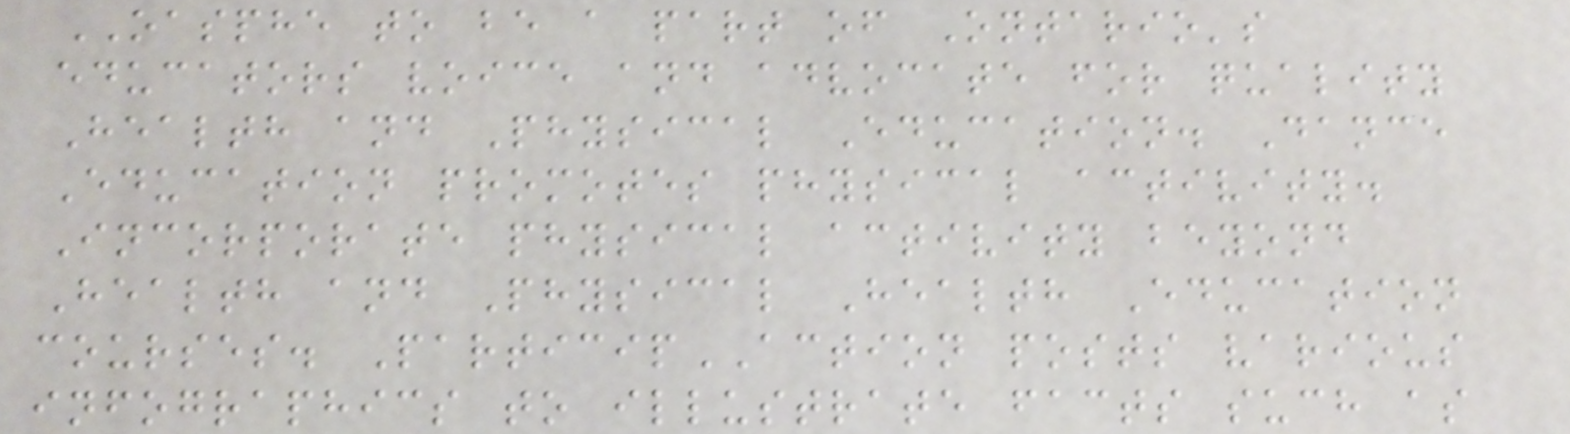OASPHE to be a part of Ontario's
educators voice and advocate for quality
Health and Physical Education. Dance
Education promotes physical activity.
Incorporate physical activity beyond
Health and Physical Health Education
courses. ParticipACTION posts various
infographics to illustrate facts such as
